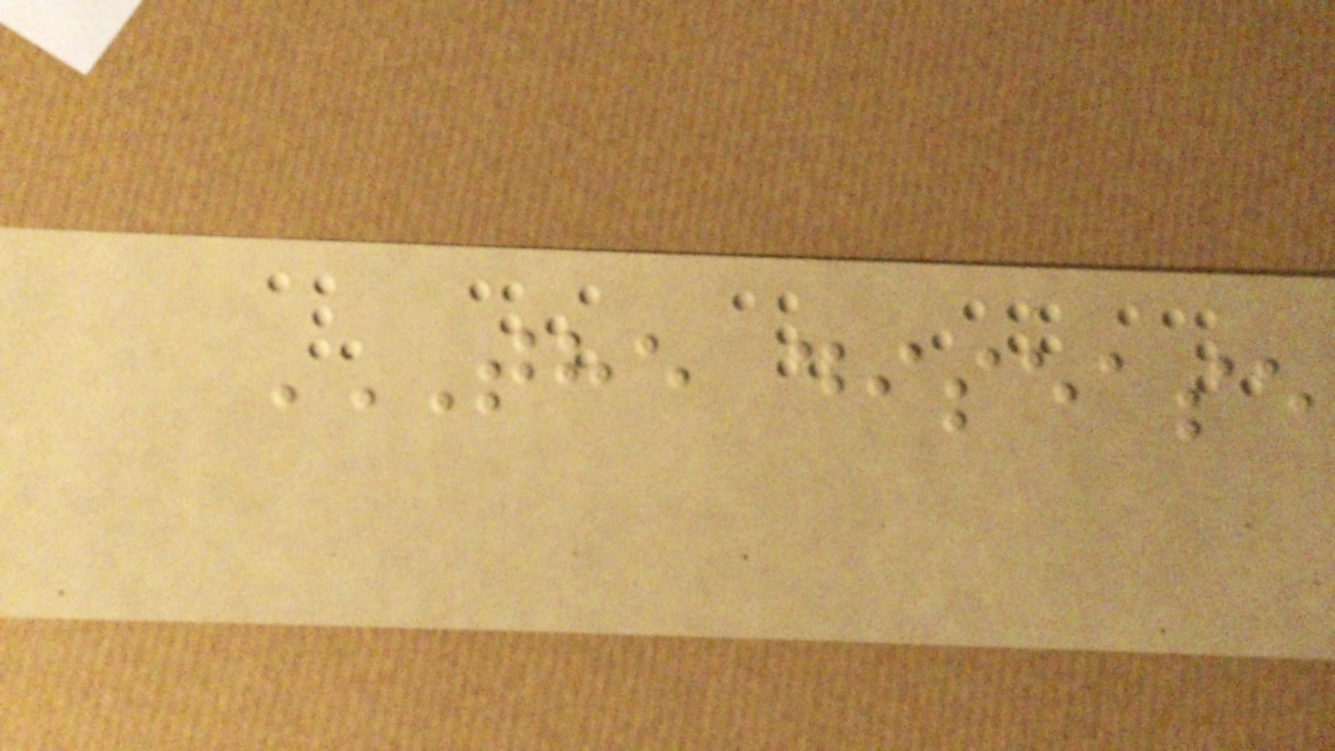THE DISEASE
